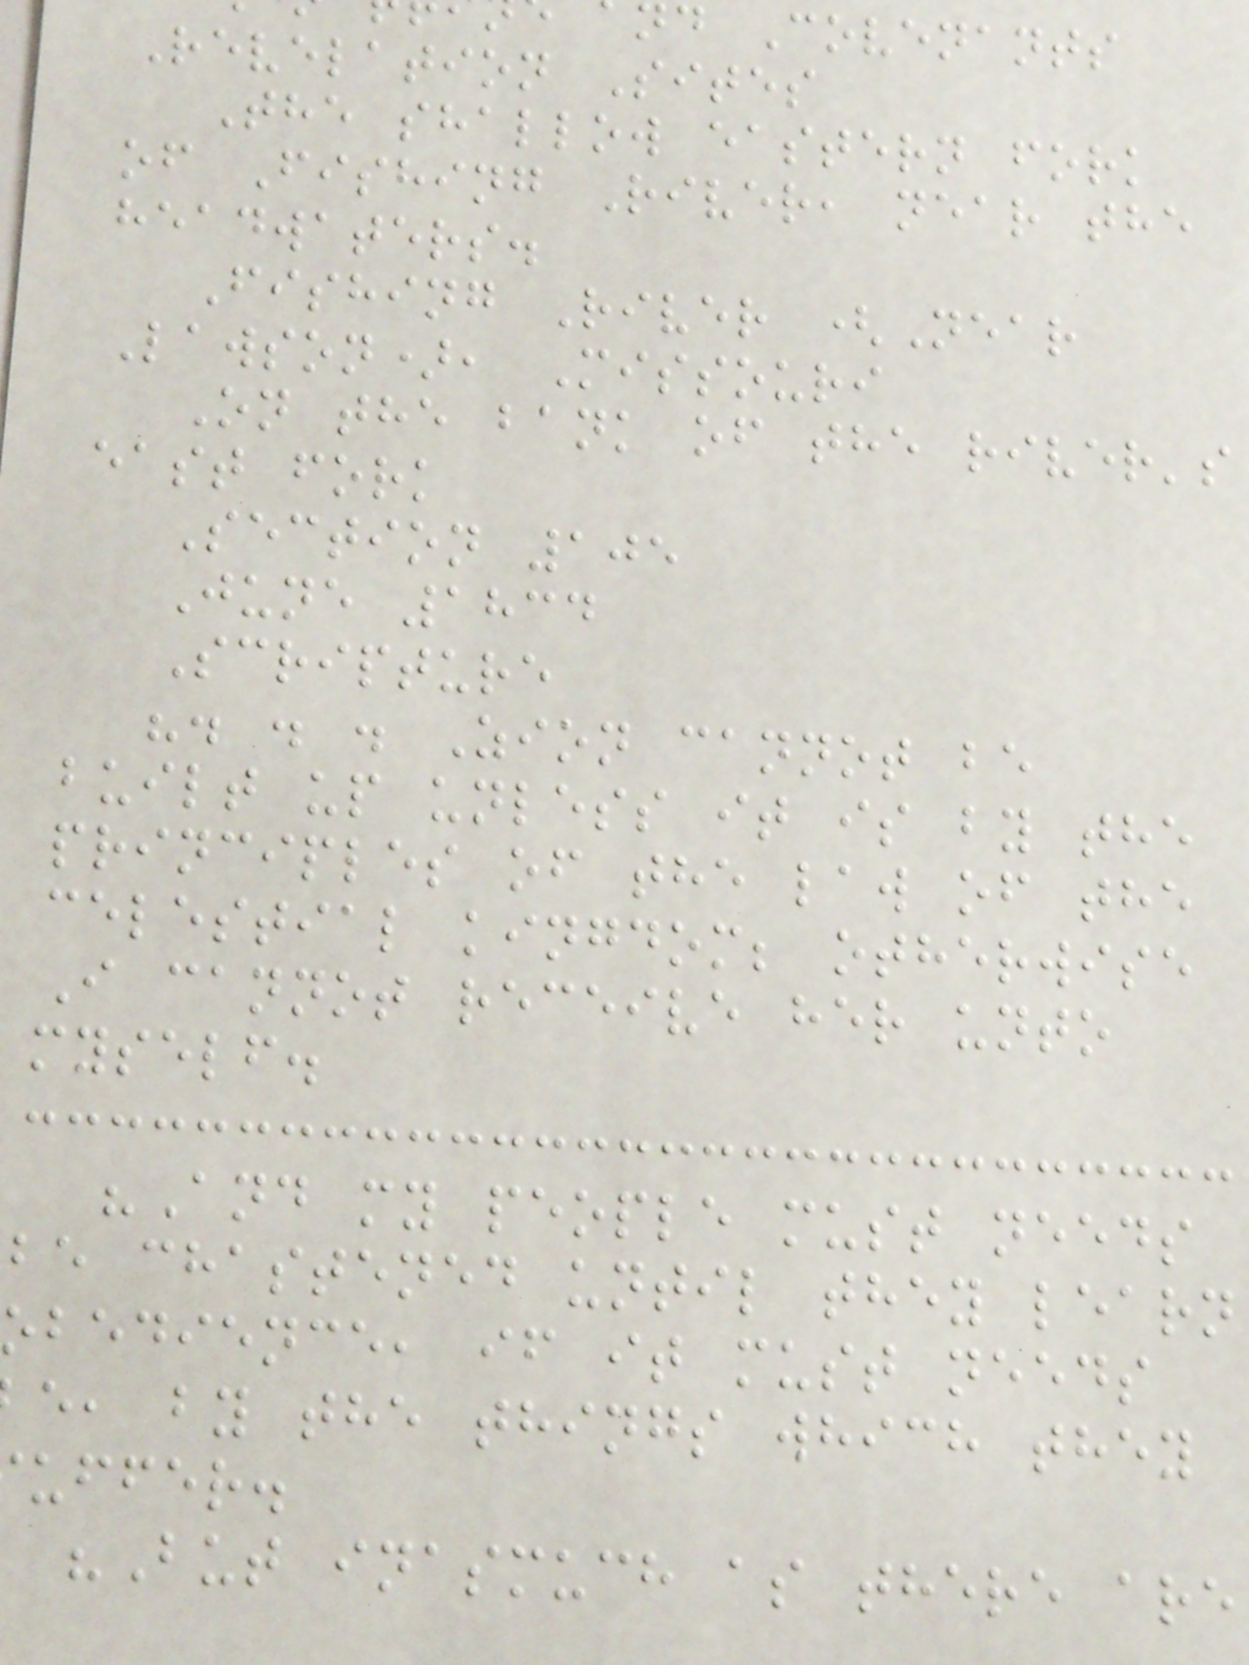nd Covenants
Revelation Sites
The shallow eastern fork
of Fishing River, near the
headwaters.
Fishing River (Near
Lawson), Missouri
On the bank of the river's
east fork
Section 105
June 1834
Scripture
". . . Zion cannot be
built up unless it is by the
principles of the law of the
celestial kingdom; otherwise
I cannot receive her unto
myself.
"And my people must needs
be chastened until they learn
obedience, if it must needs
e, by the things which they
uffer.
"But inasmuch as there are
